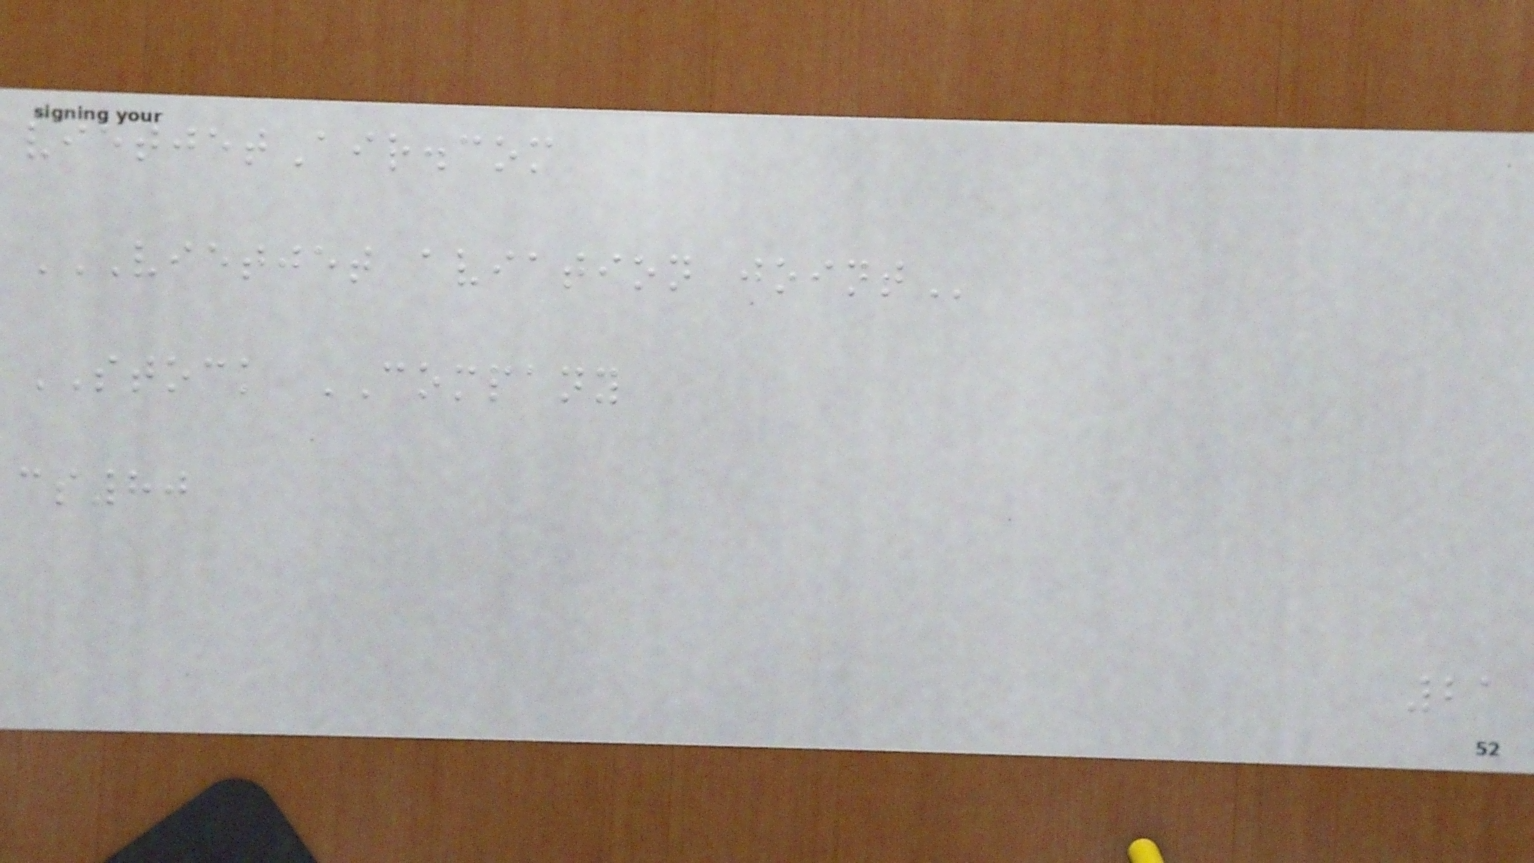vietjetAir.com
VIETJET AVIATION JOINT
STOCK COMPANY
cs80
21
